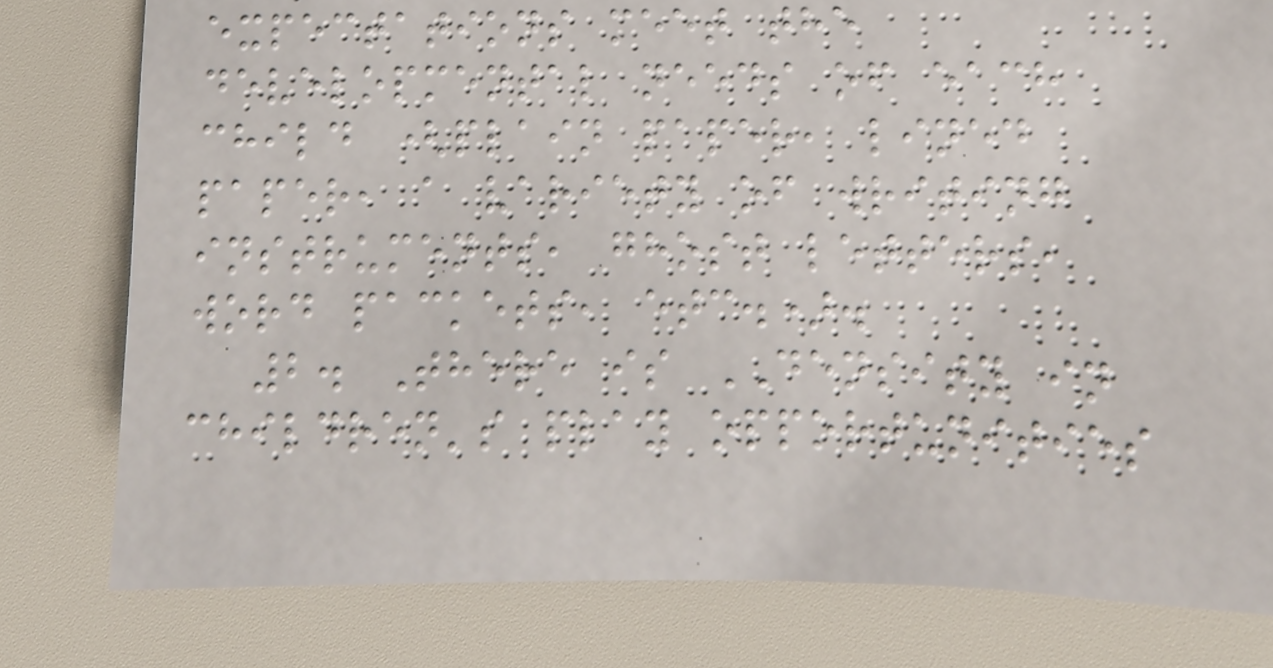expectations meet the
developmental needs of each
child (plain paper, lined
paper, a variety of writing
instruments, ghost letters,
word packets, etc.).
2. There is DENSITY in
children's play opportunities
